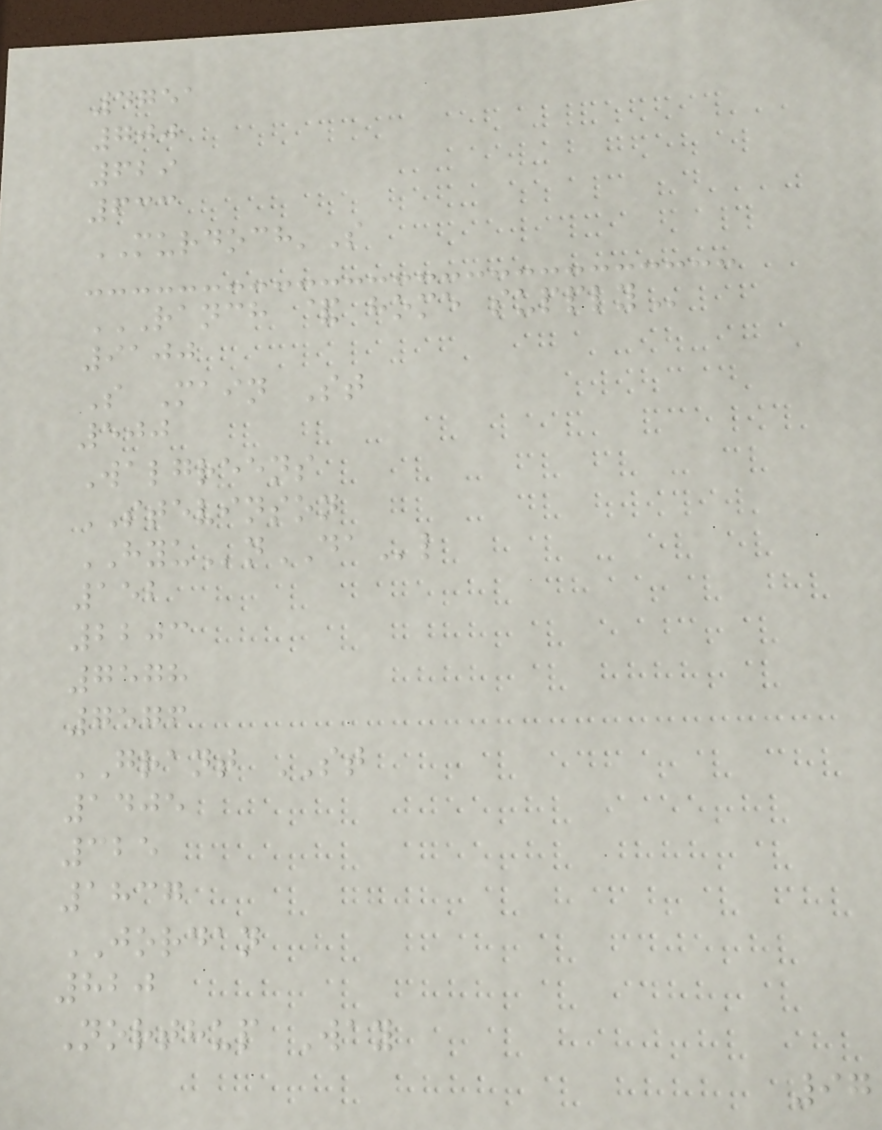4751
700
629
633
MURDOCH'S
RANCH & HOME SUPPLY
9100
S Main St
500
Walgreens
STEVINSON
HYUnDAl
152
2203
7578
7576
GRANT ST
1405
325
1837
JORDAN
820
Northup Way
97
